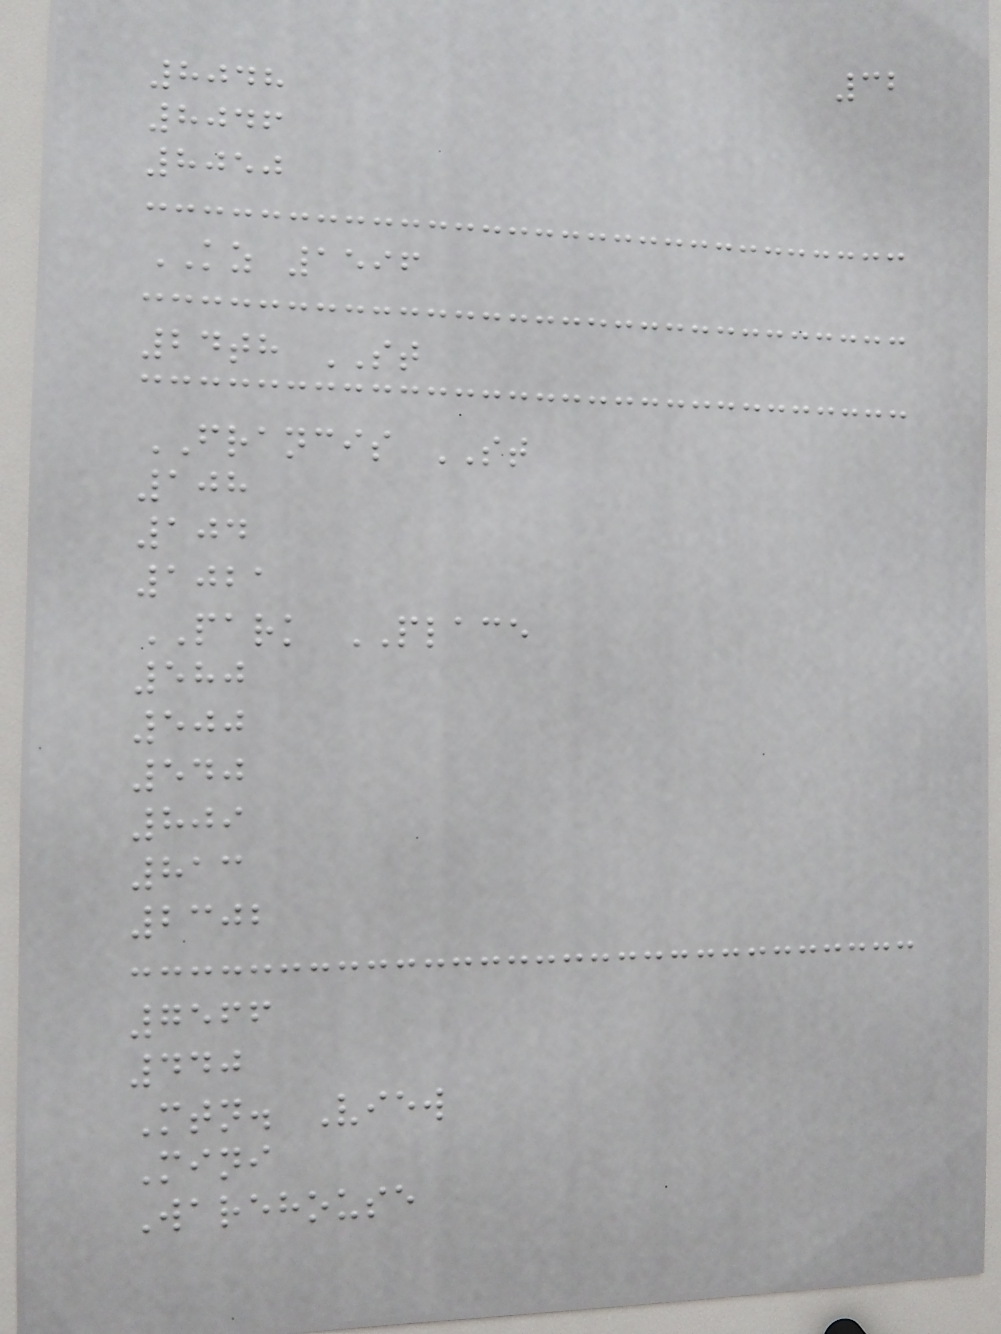32
8048
8046
8050
KZ 1596
24th ST
FRANCIS ST
108
104
1021
PARK PLACE
580
500
540
809
813
2302
7566
440
Mtn. View
Mini
Warehouse
